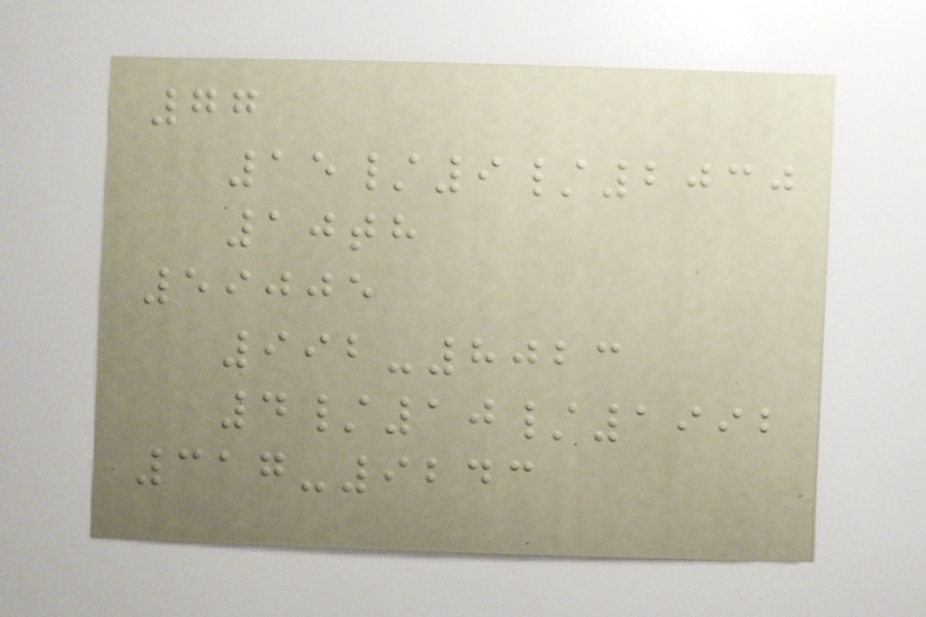77
15/9/2030
10th
59005
992-8023
4/10/1992
317-9243
